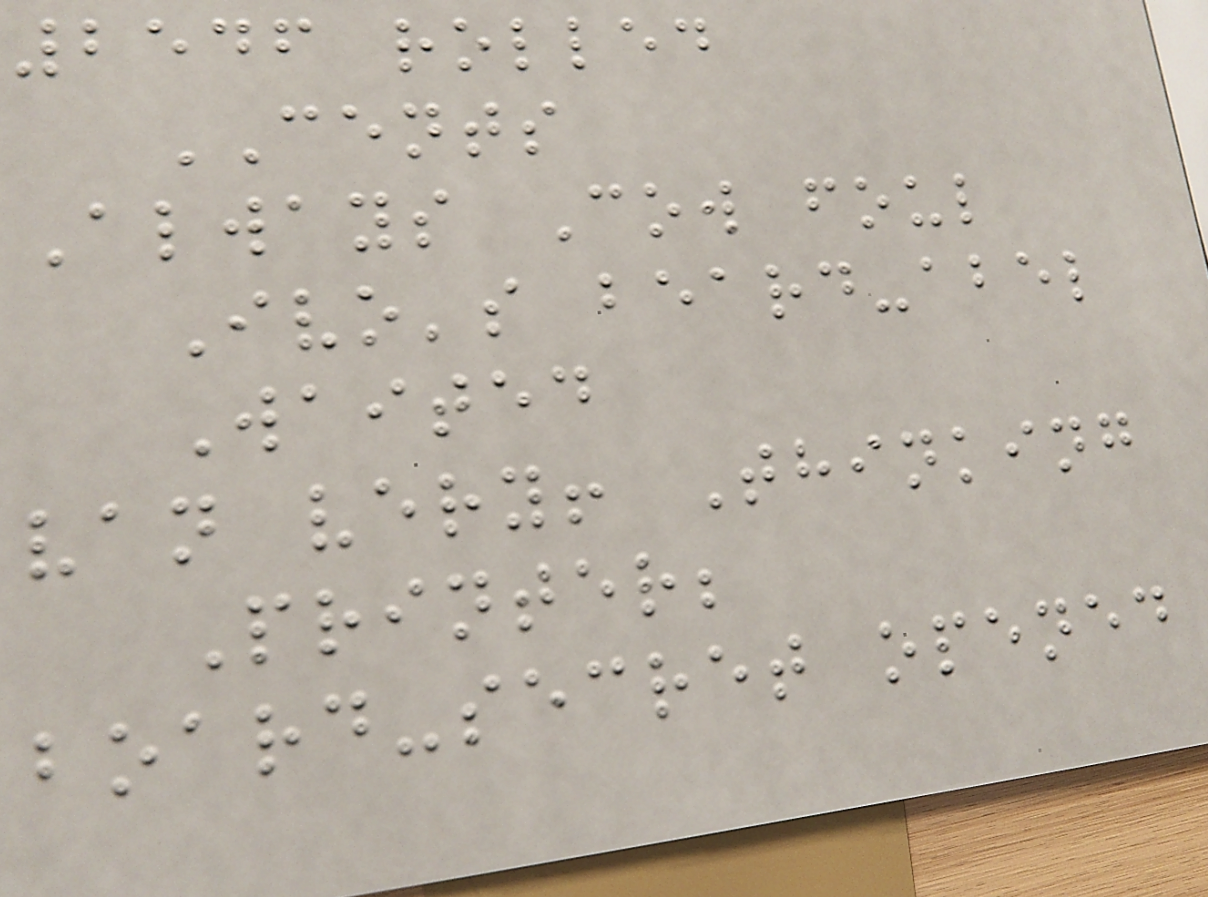2546 rolled
CENTS
Always Cow foul
Ivo's beard-abel
Waited
van very! Thinking
Printer;
board-secret opened
